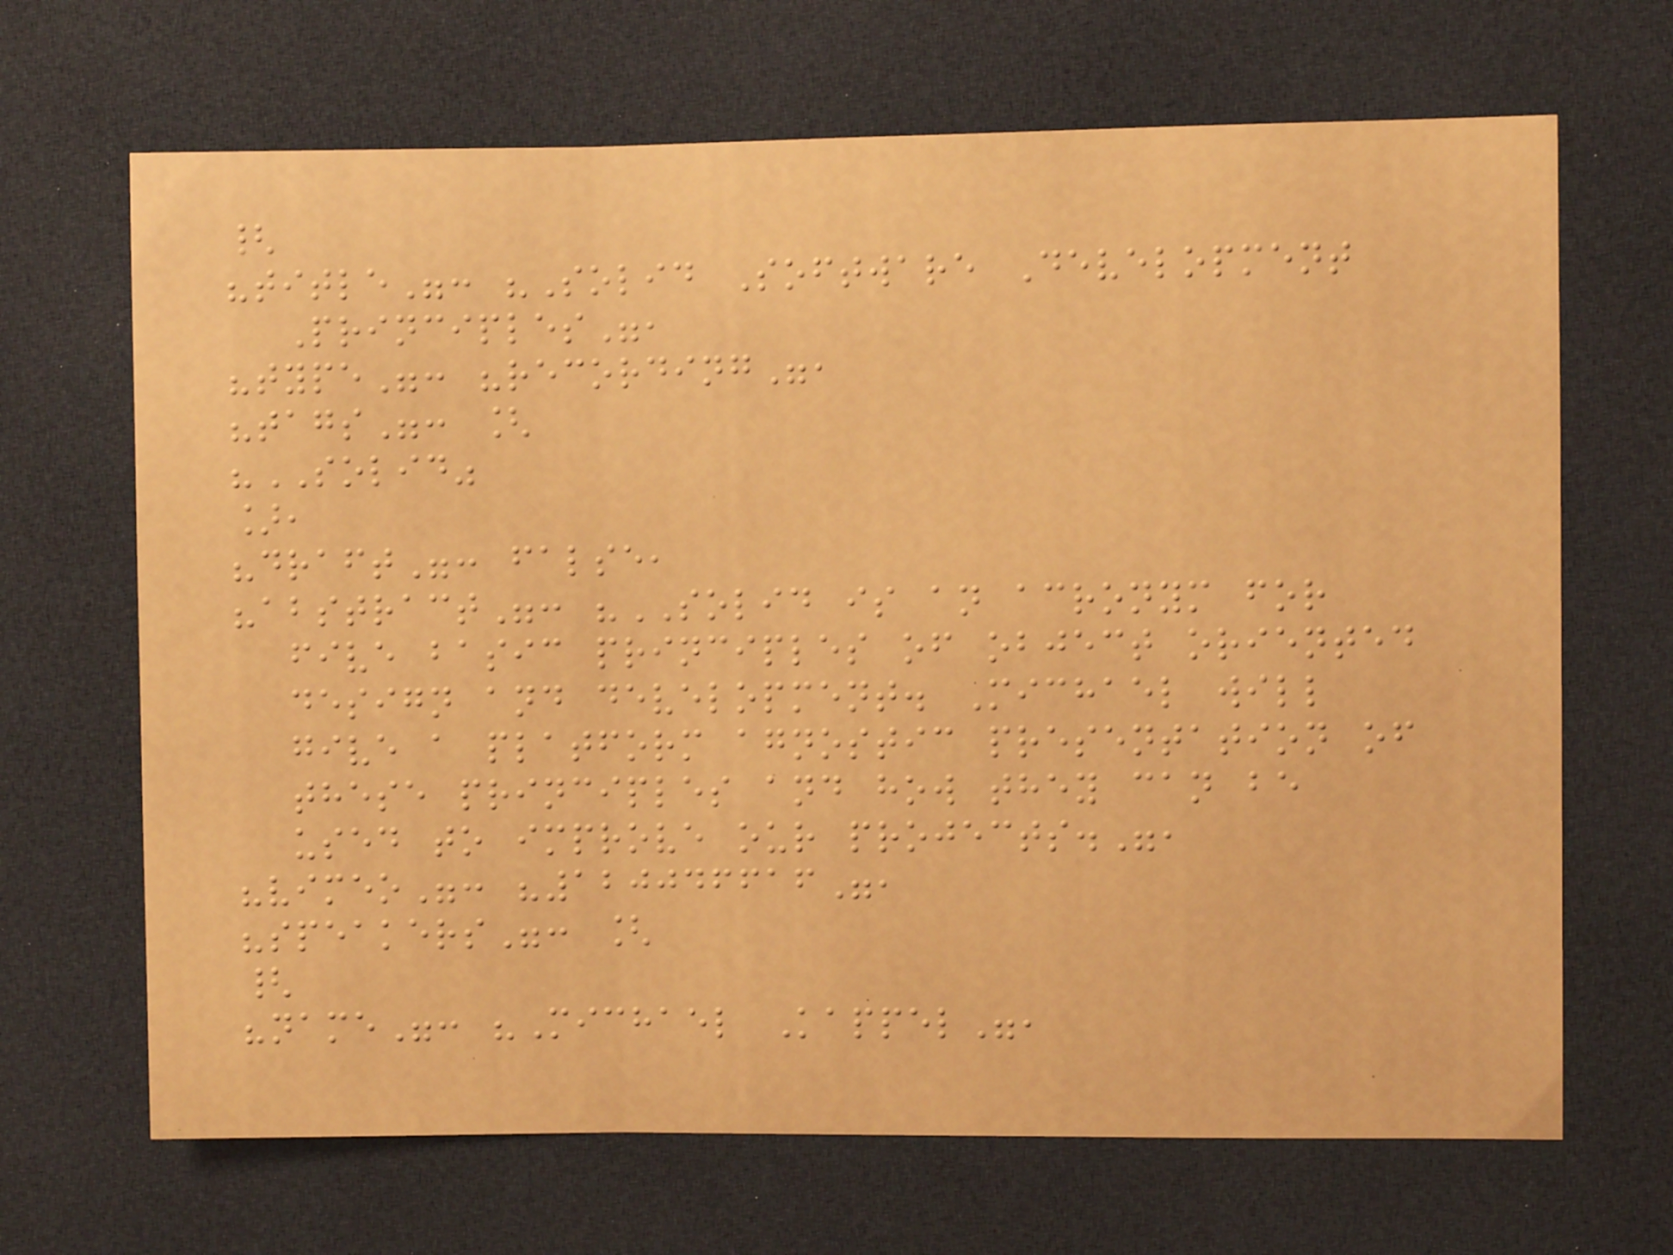{
"title": "Solid Software Development
Principles",
"type": "recording",
"tags": [
"SOLID"
],
"draft": false,
"abstract": "SOLID is an acronym for
five basic principles of object oriented
design and development. Michael will
give a platform agnostic presentation of
these principles and how they can be
used to improve our projects.",
"vimeo": "120046616",
"speakers": [
{
"name": "Michael Kappel",
